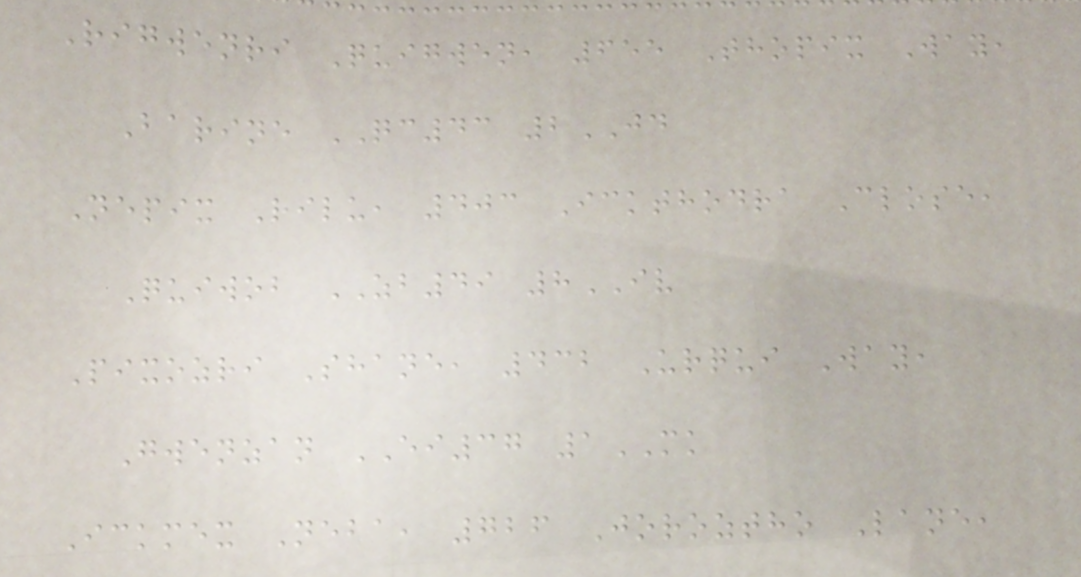Rigwenri Quigwen, 655 Thopix Way,
Barine QC43 2JD
Nepix Rilu, 403 Ickthodra Close,
Quiwob ZB49 8IV
Pixozri Shane, 432 Urqui Way,
Gwenzan EI37 1MK
Ickmex Neba, 726 Joroztho Lane,
